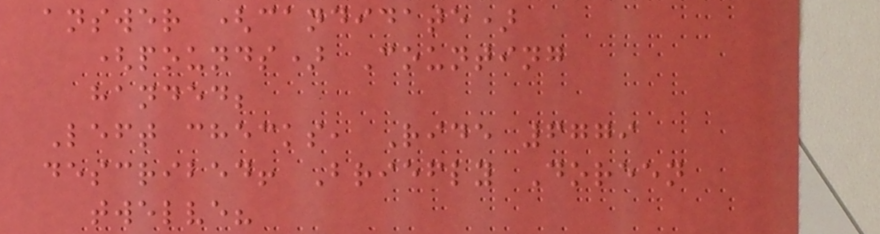answer (candidate)
(pounds) Counting
handed;
Left checks, Ride 6779
described! Briefly Doreen
twelve?
